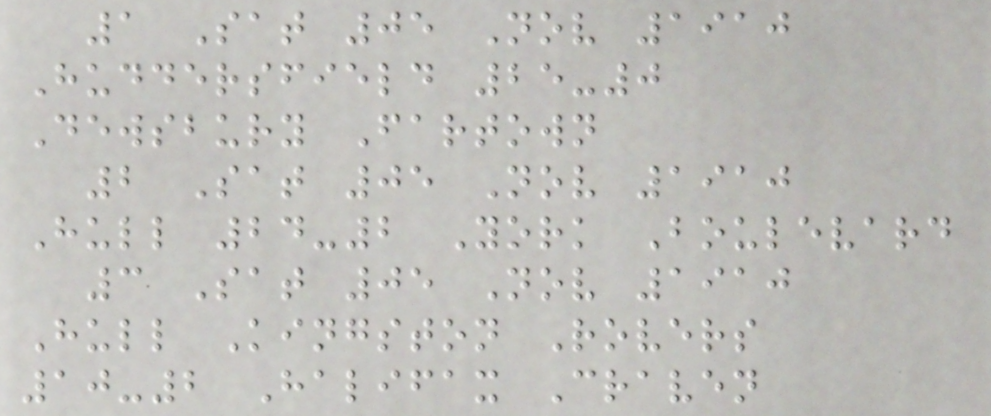1 Sat 05 Nov 1910
Huddersfield 25-0
Dewsbury Fartown
2 Sat 05 Nov 1910
Hull 24-2 York Boulevard
3 Sat 05 Nov 1910
Hull Kingston Rovers
10-2 Halifax Craven
